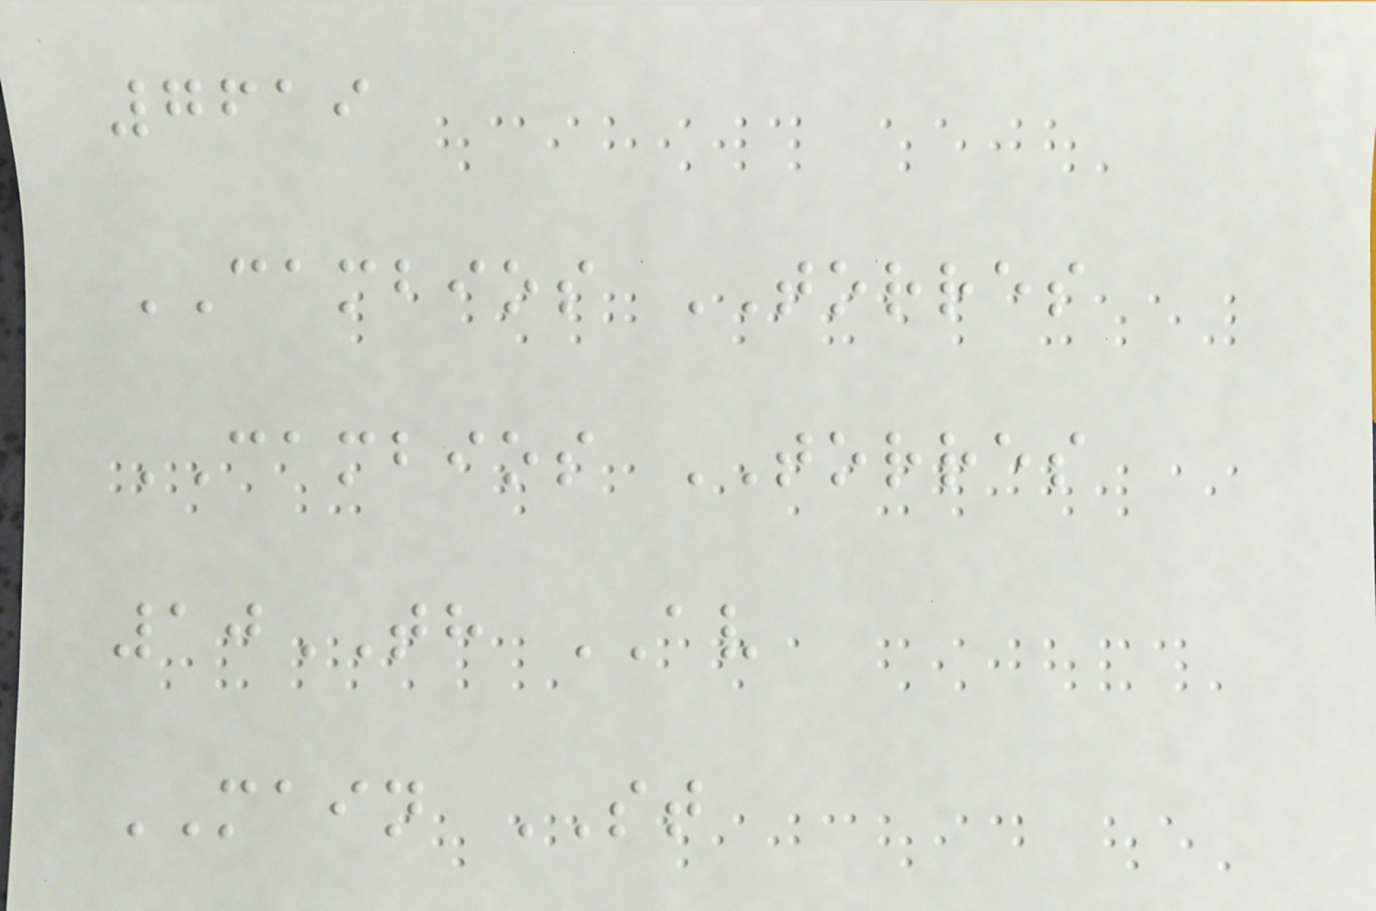7619
CAMBIOS TORRES
CAMBIOS TORRES
10TH AV
MAIN ST
